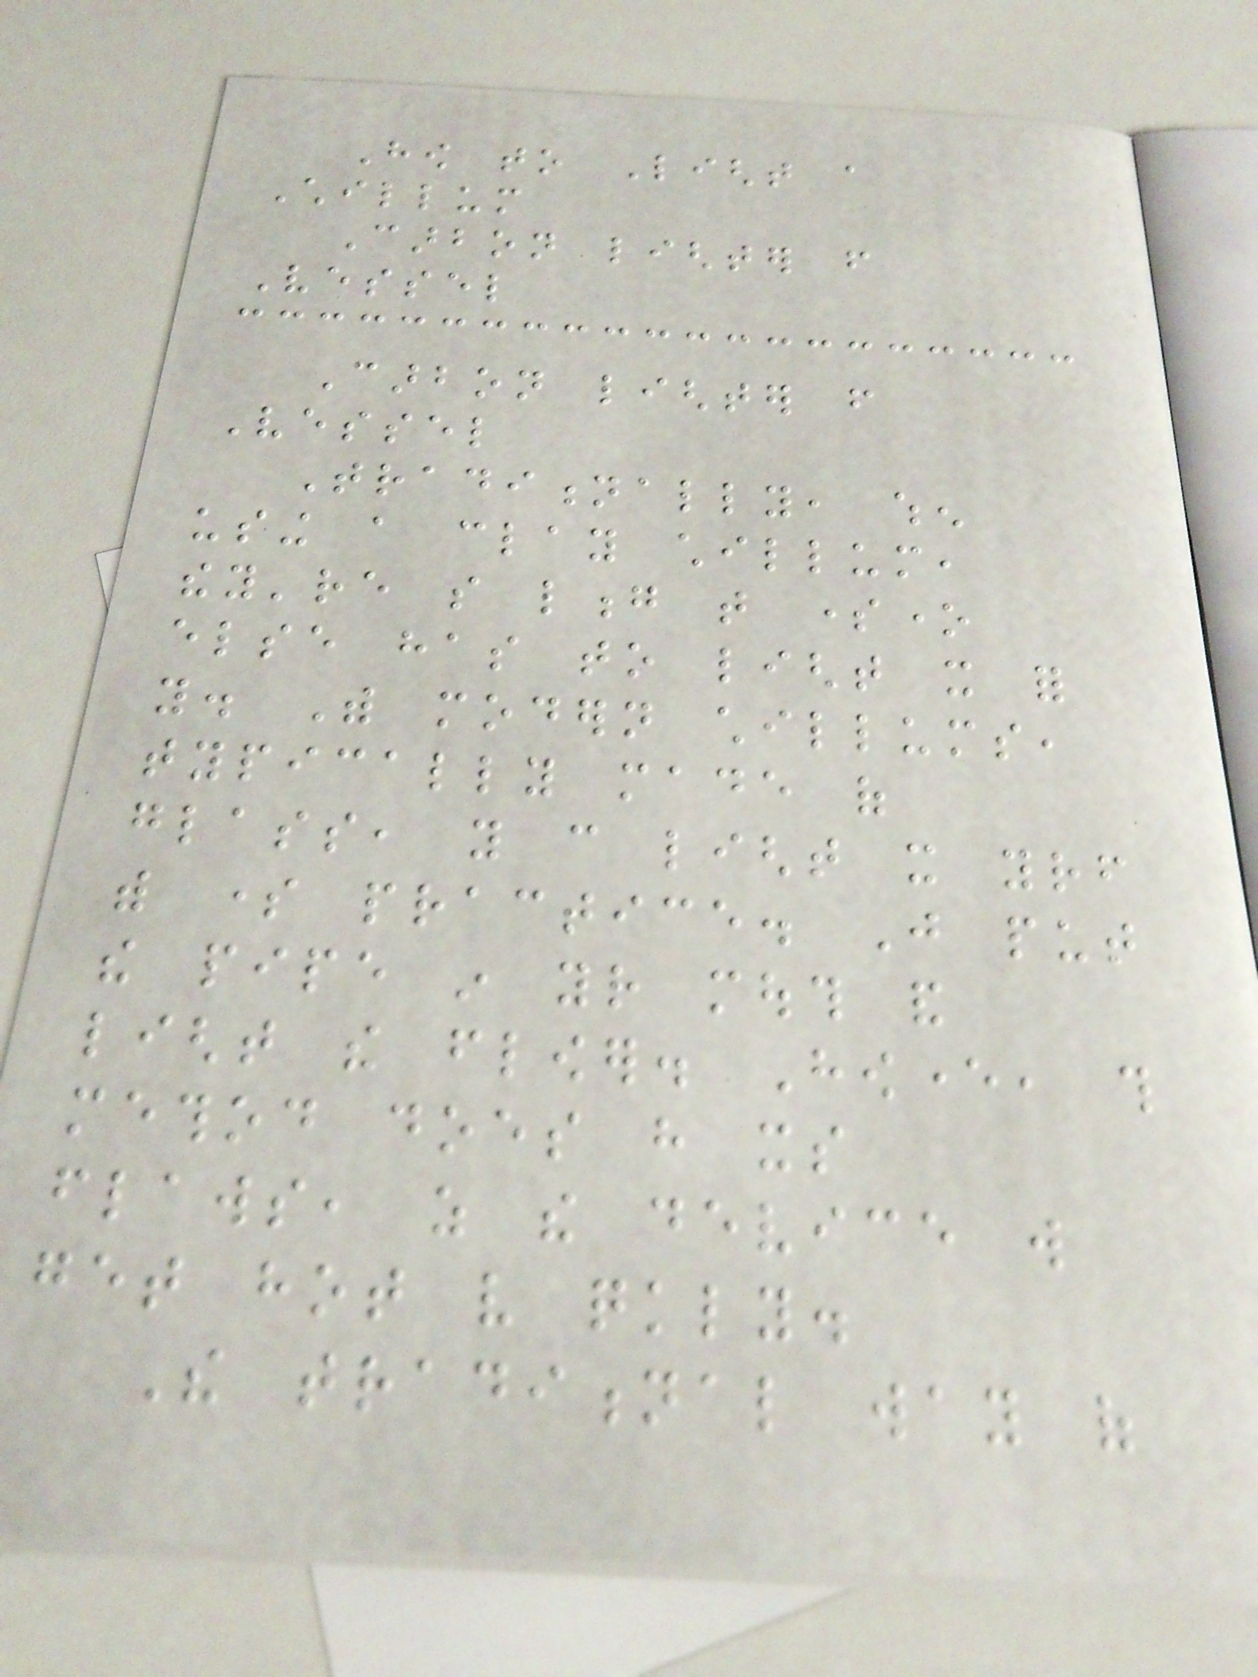How to Light a
Chillum
Carbon lighter from
Vessel
Carbon lighter from
Vessel
Traditionally, when
using a clay chillum,
they're so long that someone
else has to light it for
you. With modern chillums,
typically made of
glass, you can light it yourself
with some practice. Just put
the pipe in your mouth and
light the flower. However, this
method does have its
flaws, as the device will
get hot very quickly.
The traditional way of
